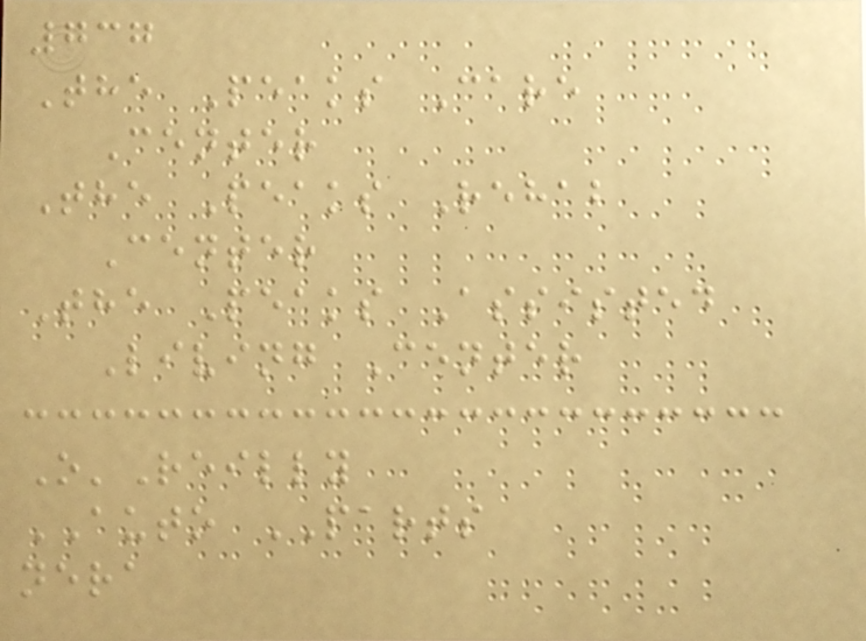737
The Peaks Care
Center
The Peaks Rehab
Center
The Peaks Assisted
Living Center
O'Reilly
AUTO PARTS
nera
